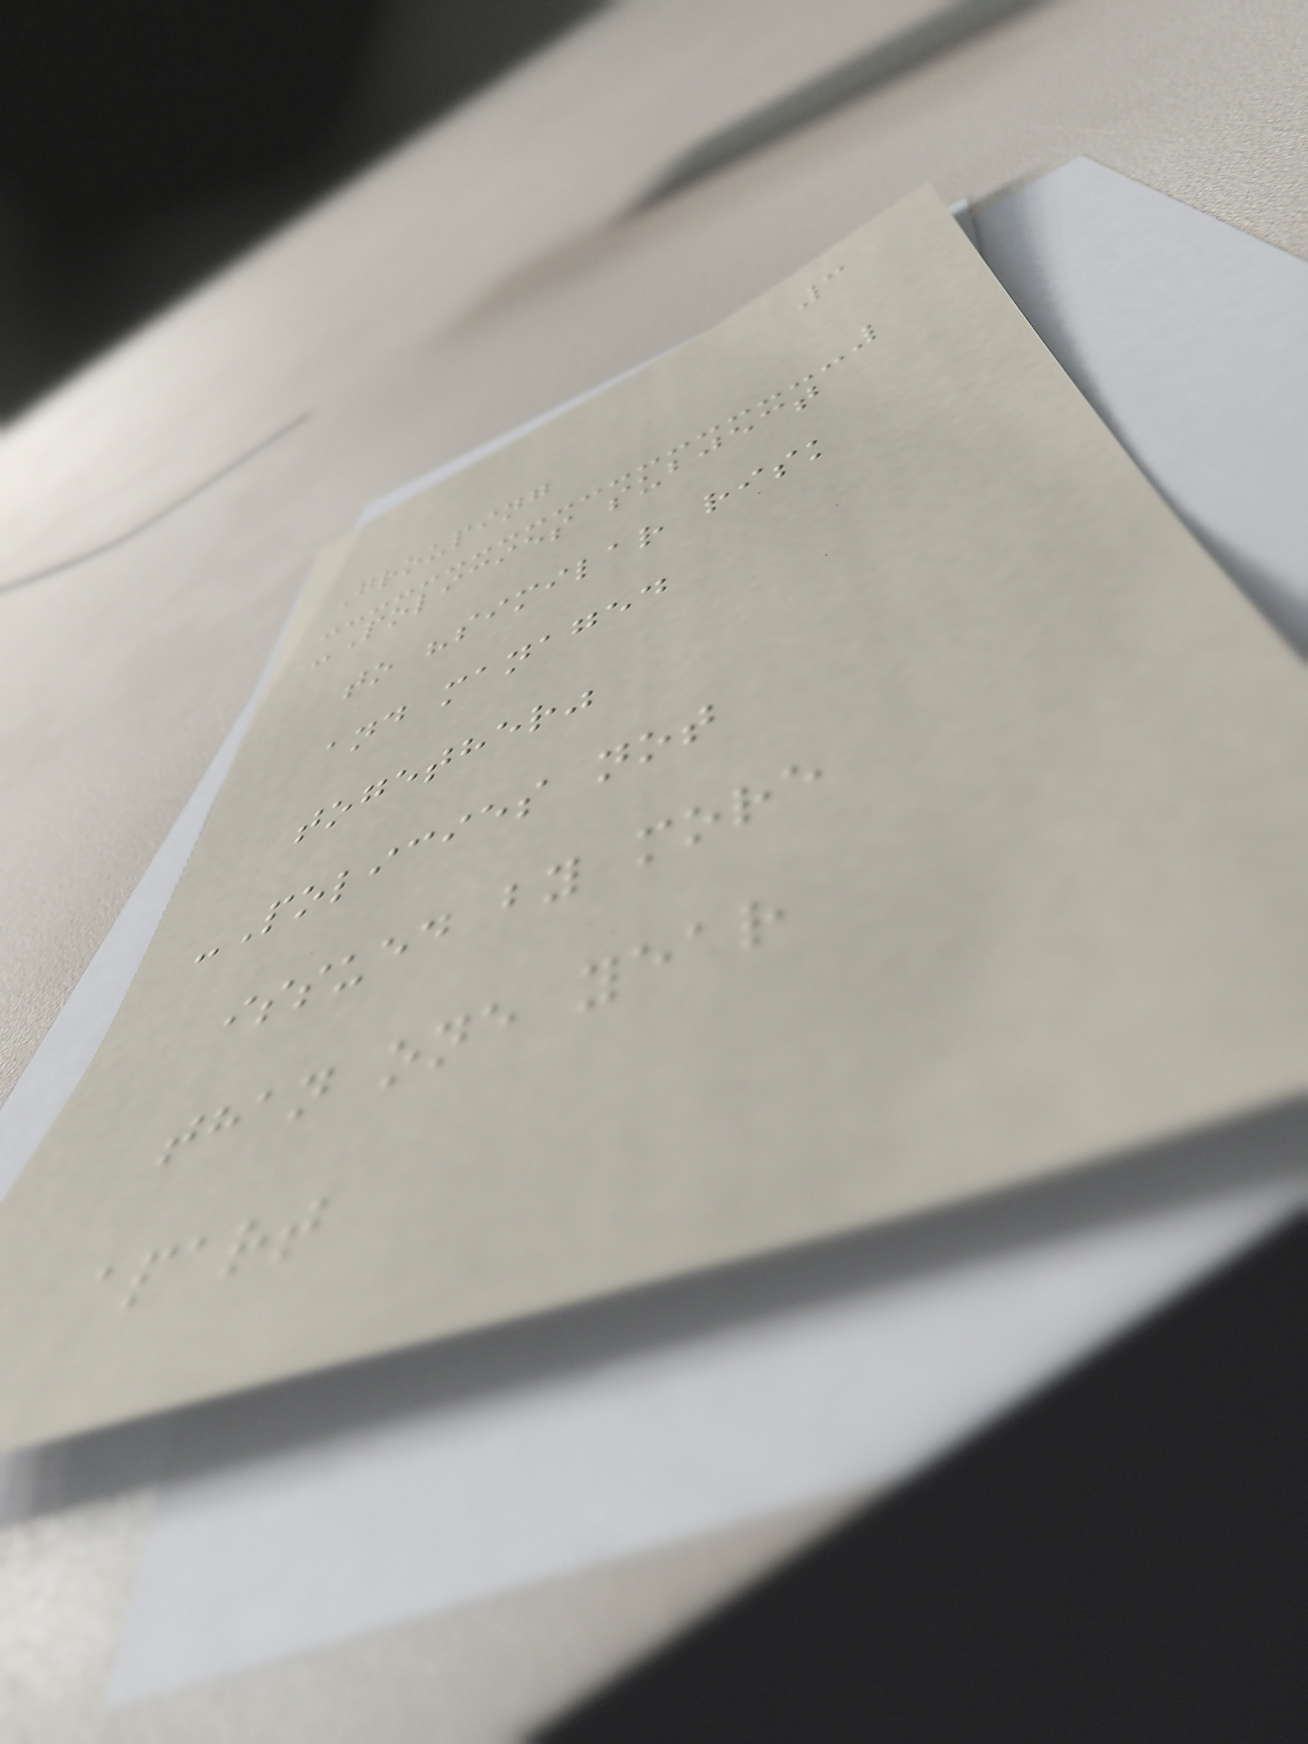3
Grouping
-Policies subject
to "similar risk
and managed
together"
-Policies not
issued by more
than one year
apart
